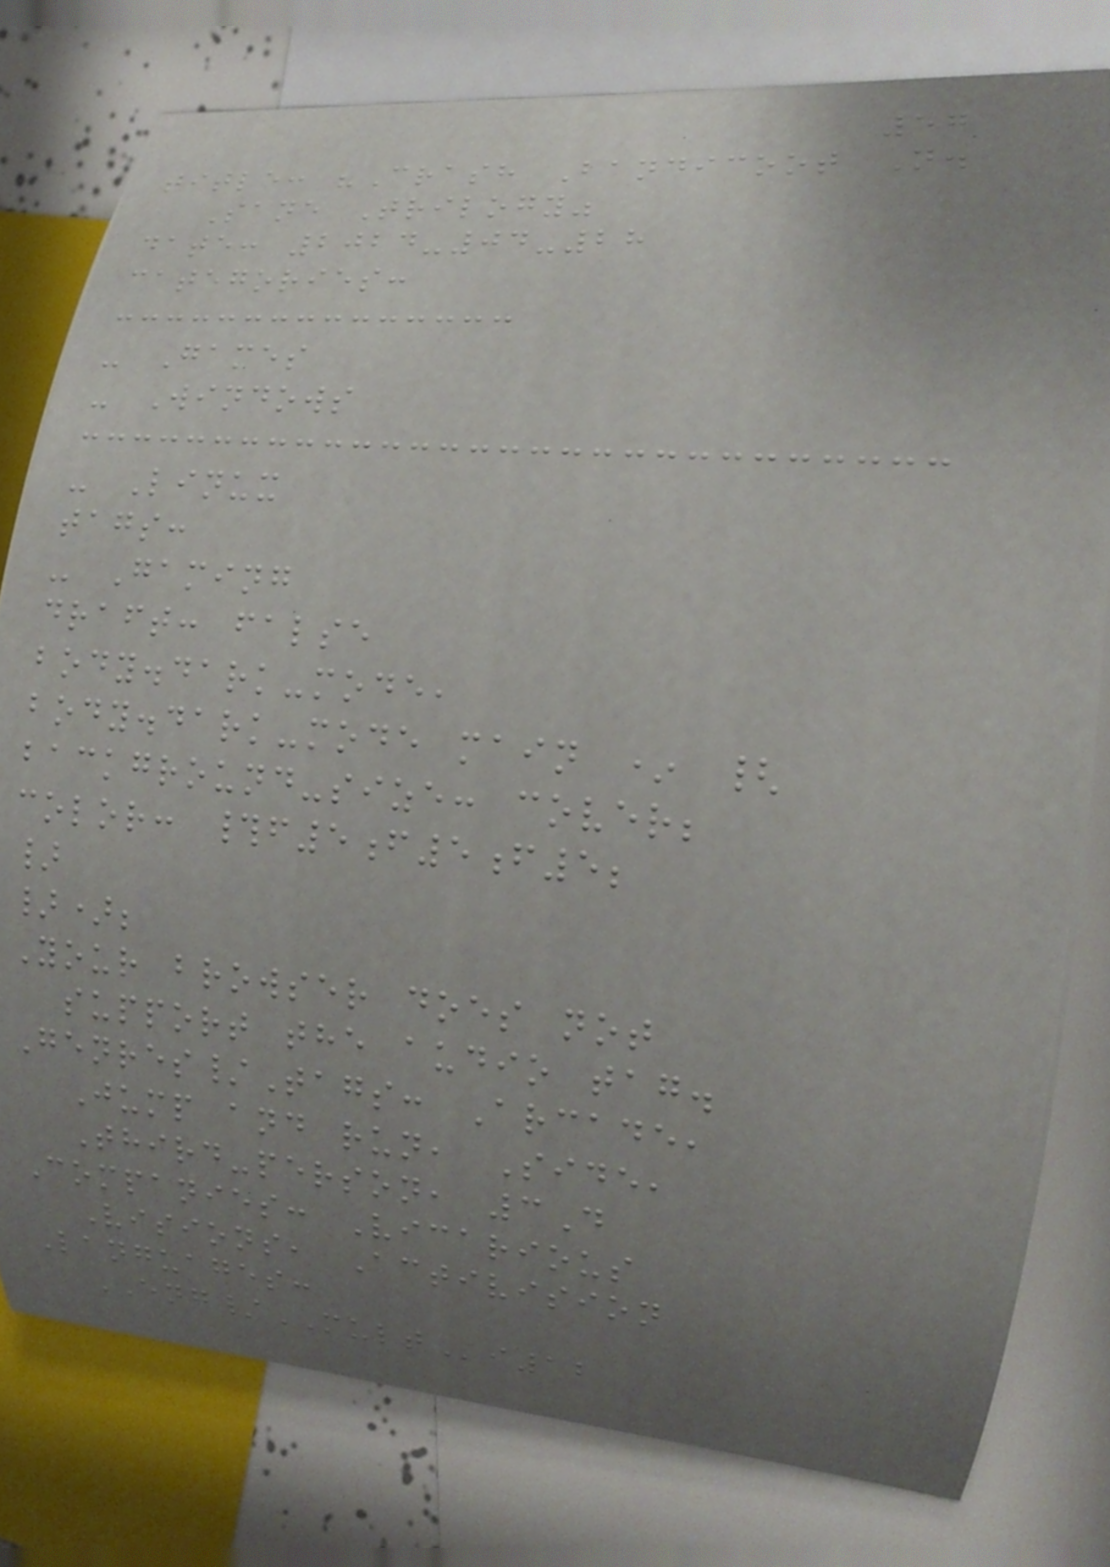57
title: "Crash Bandicoot N.
Sane Trilogy"
date: 2024-04-28
categories:
- Games
- Windows
- Linux
tags:
- Gaming
draft: false
body.dark-mode,
body.dark-mode main * {
background-size: cover;
color: #f5f5f5;
}
});
Your browser does not
support the audio tag.
Genres/Tags: Arcade,
Jump and run, Side,
Third-person, 3D
Companies: Vicarious
Visions, Activision
Languages:
ENG/MULTi12
